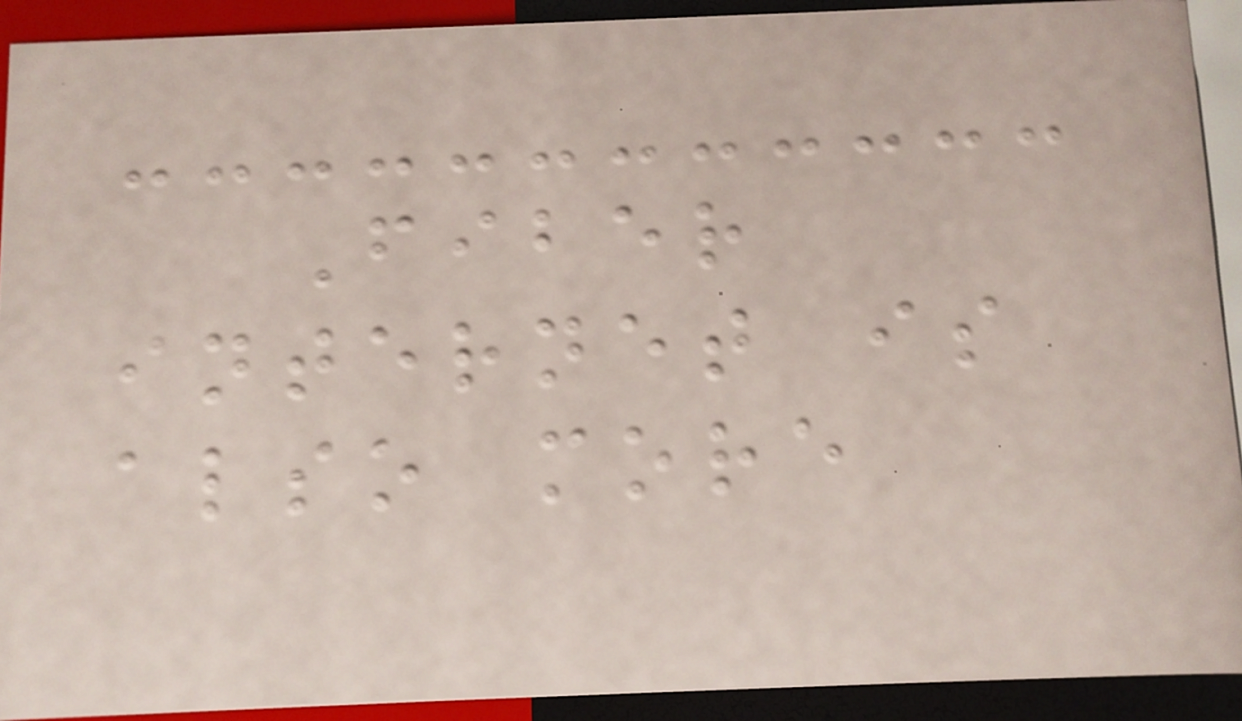Fiber
internet is
also more
